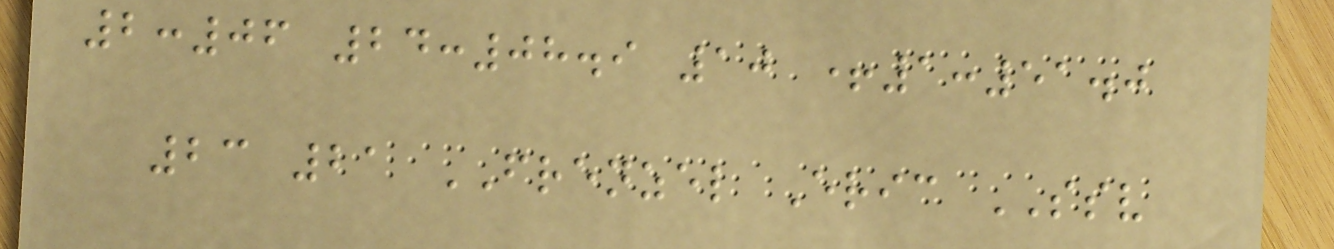2:06 24:08.9 10 +1:51.0
23 21 FRENZEL Eric SSV
